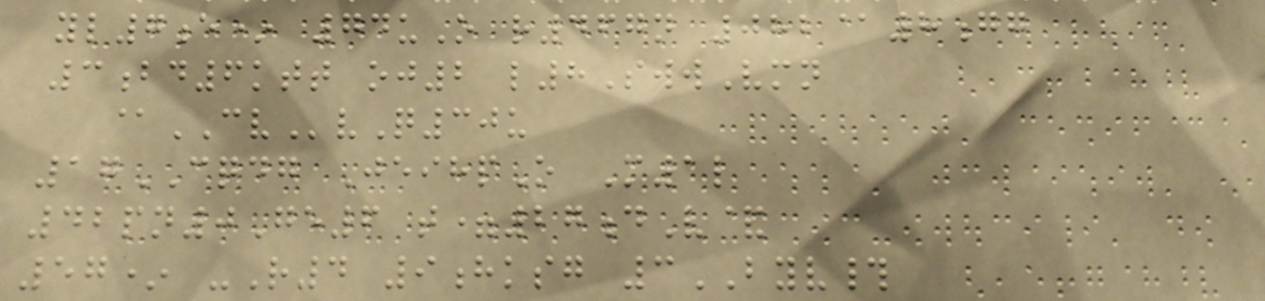yl7e* 74uO r467n 082@8gg
3bd6ktt oj2 l8SwwVmn
@CVvQ30u
17CQDG JeihpO M1l
42pn0Ge6 t=27dV&
57* -R4 9hksg 3BYV#
